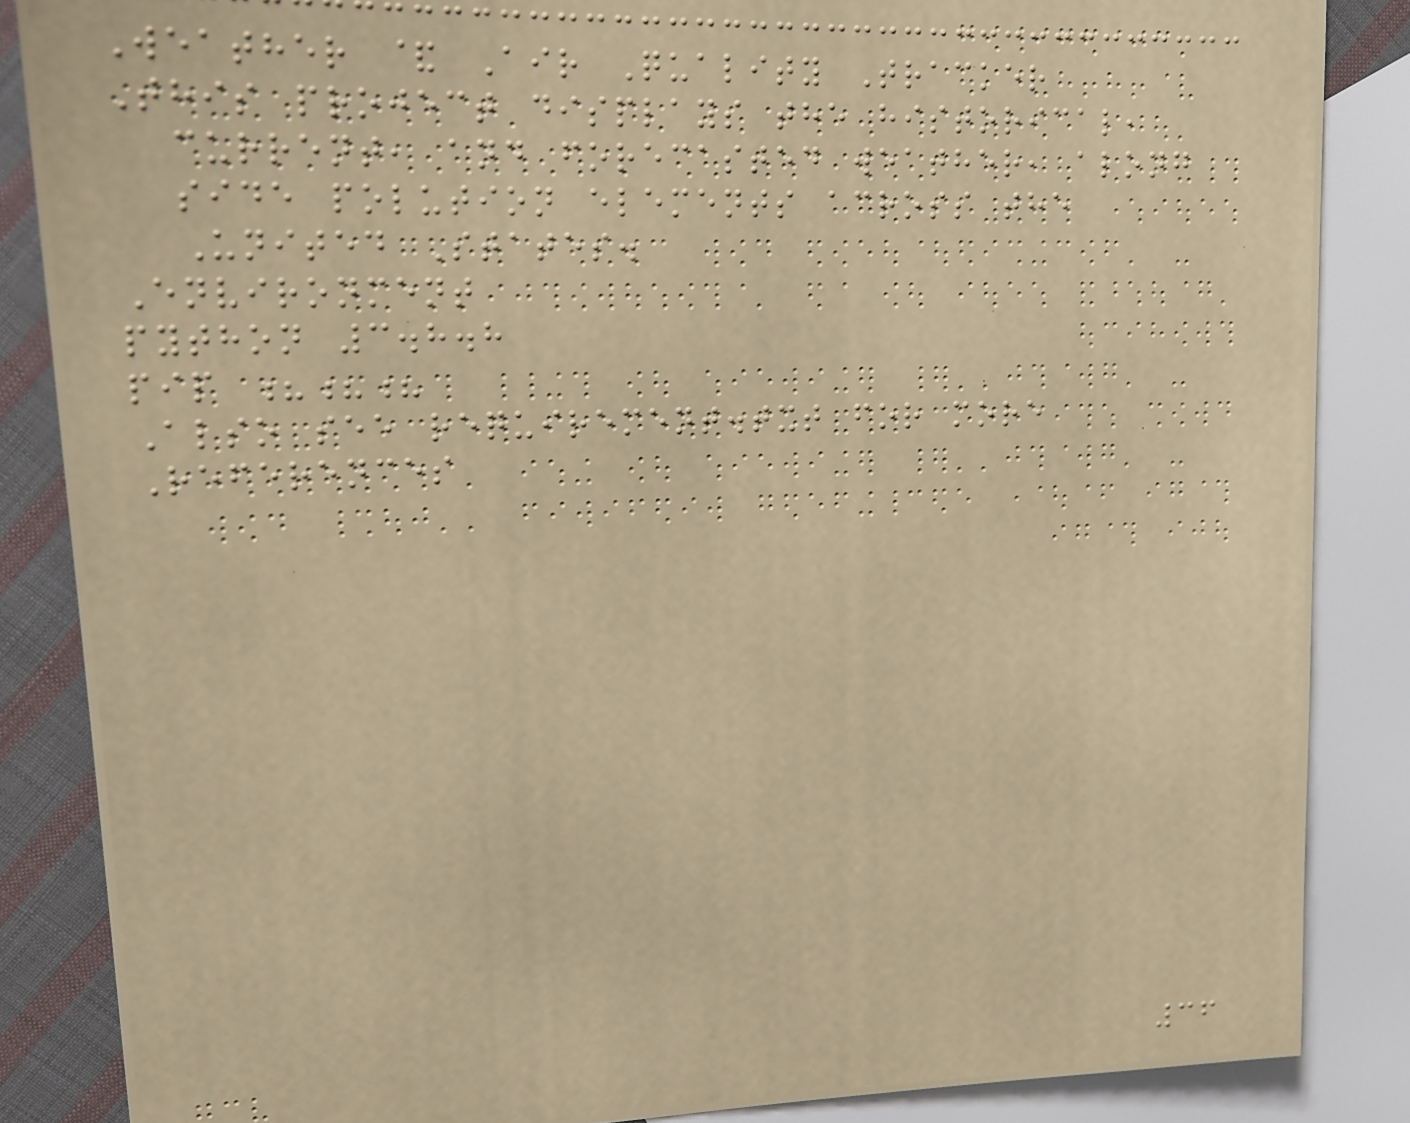Weather & Air Quality Tracker
This project displays the historical,
current, and forecasted weather, along
side polution elements across the
United States.
Environment
python 3.8.8
pip ???
Also see requirement.txt for more
References
36
